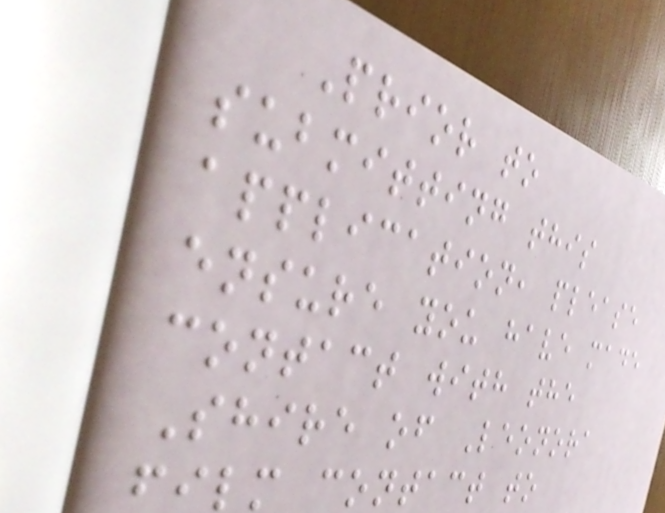Prior to
submitting this
application, please
ensure you have made
contact with the
Shire of Leonora
film contact to
